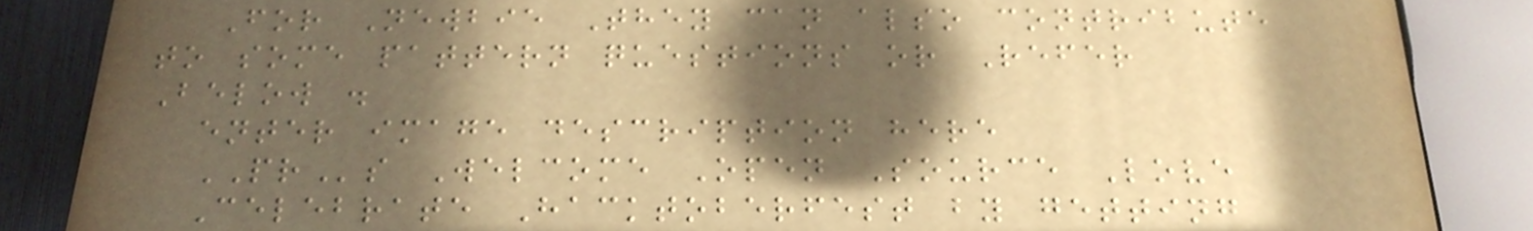For Newbie They can also contribute
to some pattern questions or Refer
Below .
enter image description here
PRs Welcome Open Source Love
Celebrate Hacktoberfest by getting
